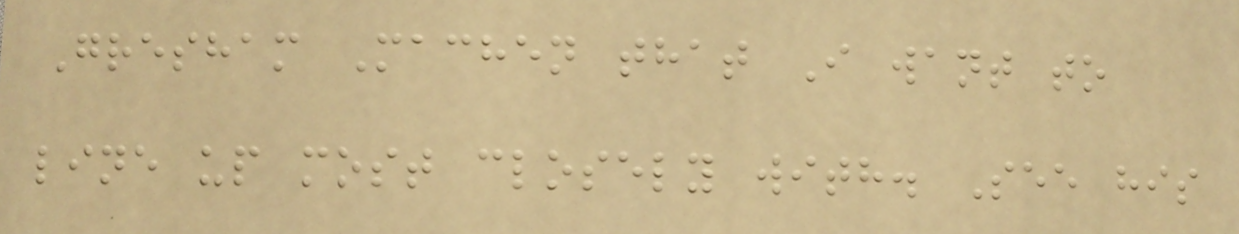Gresham Machen that I want to
line up most closely with. See his
